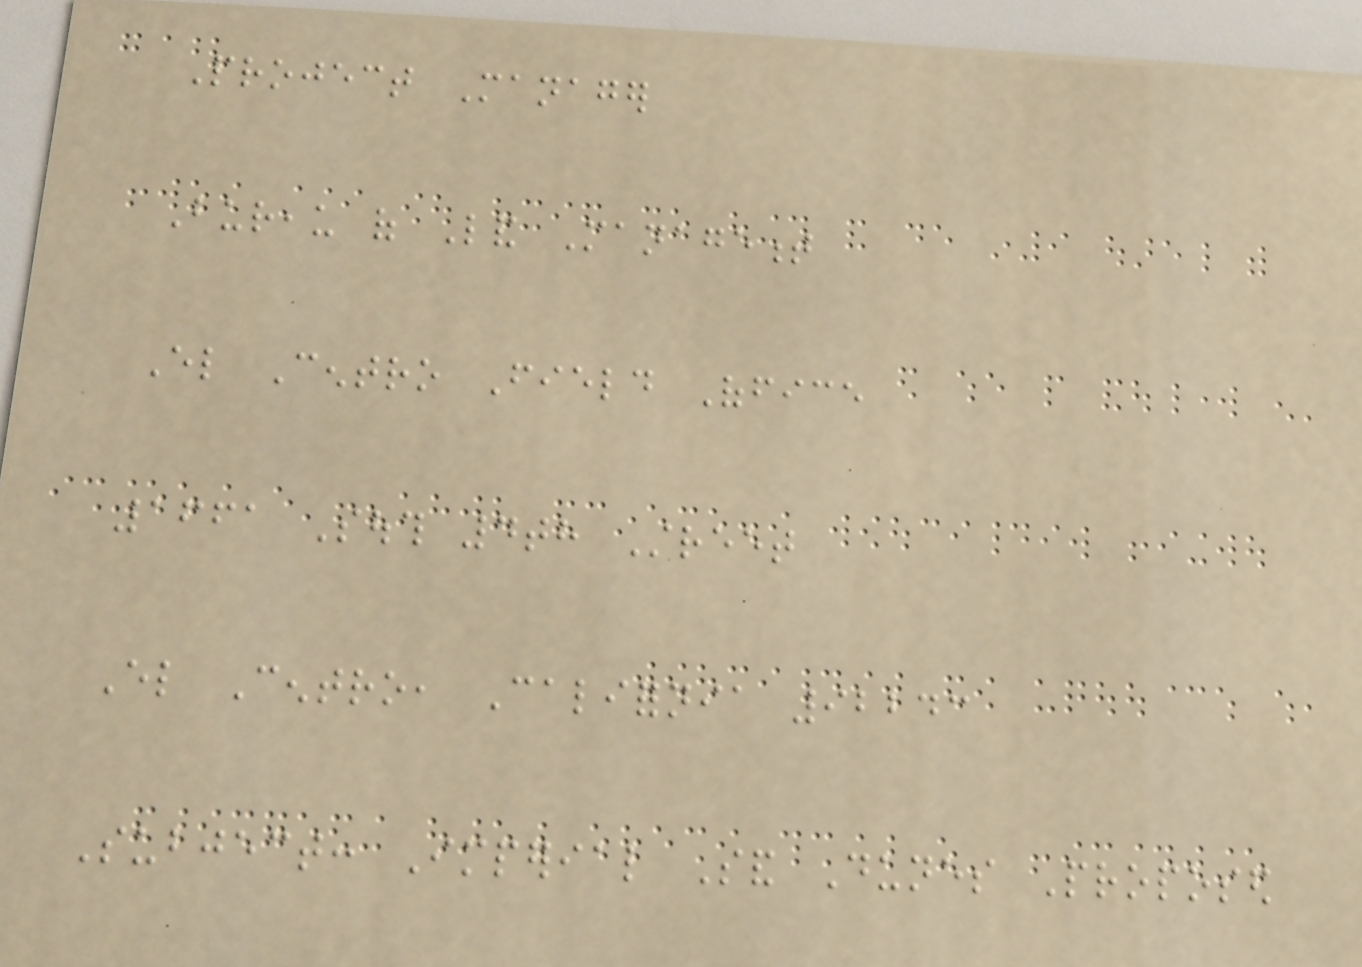Project Manager
Bureau of Land Management
El Centro Field Office
1661 South 4th Street
El Centro, California 92243
Subject: Imperial Sand Dunes Proposed
